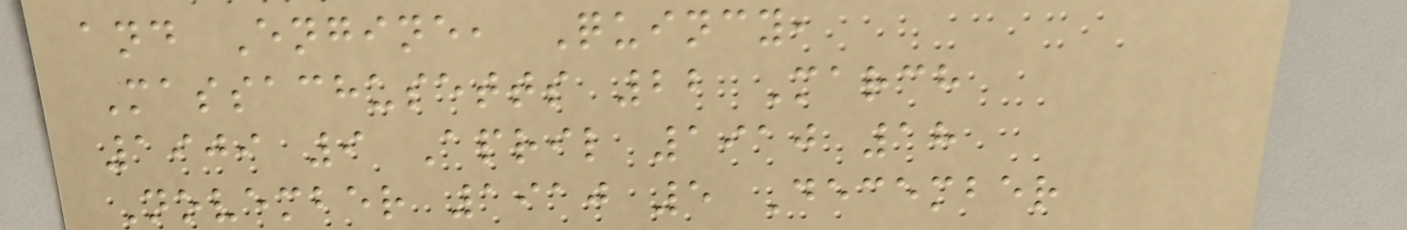and Engine, Quincy,
Massachusetts 22 March
1909 9 April 1910 18
November 1910 5 December
